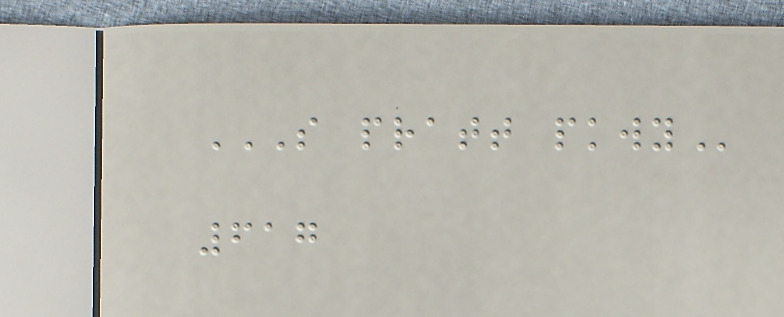S PRATT PKWY
617
